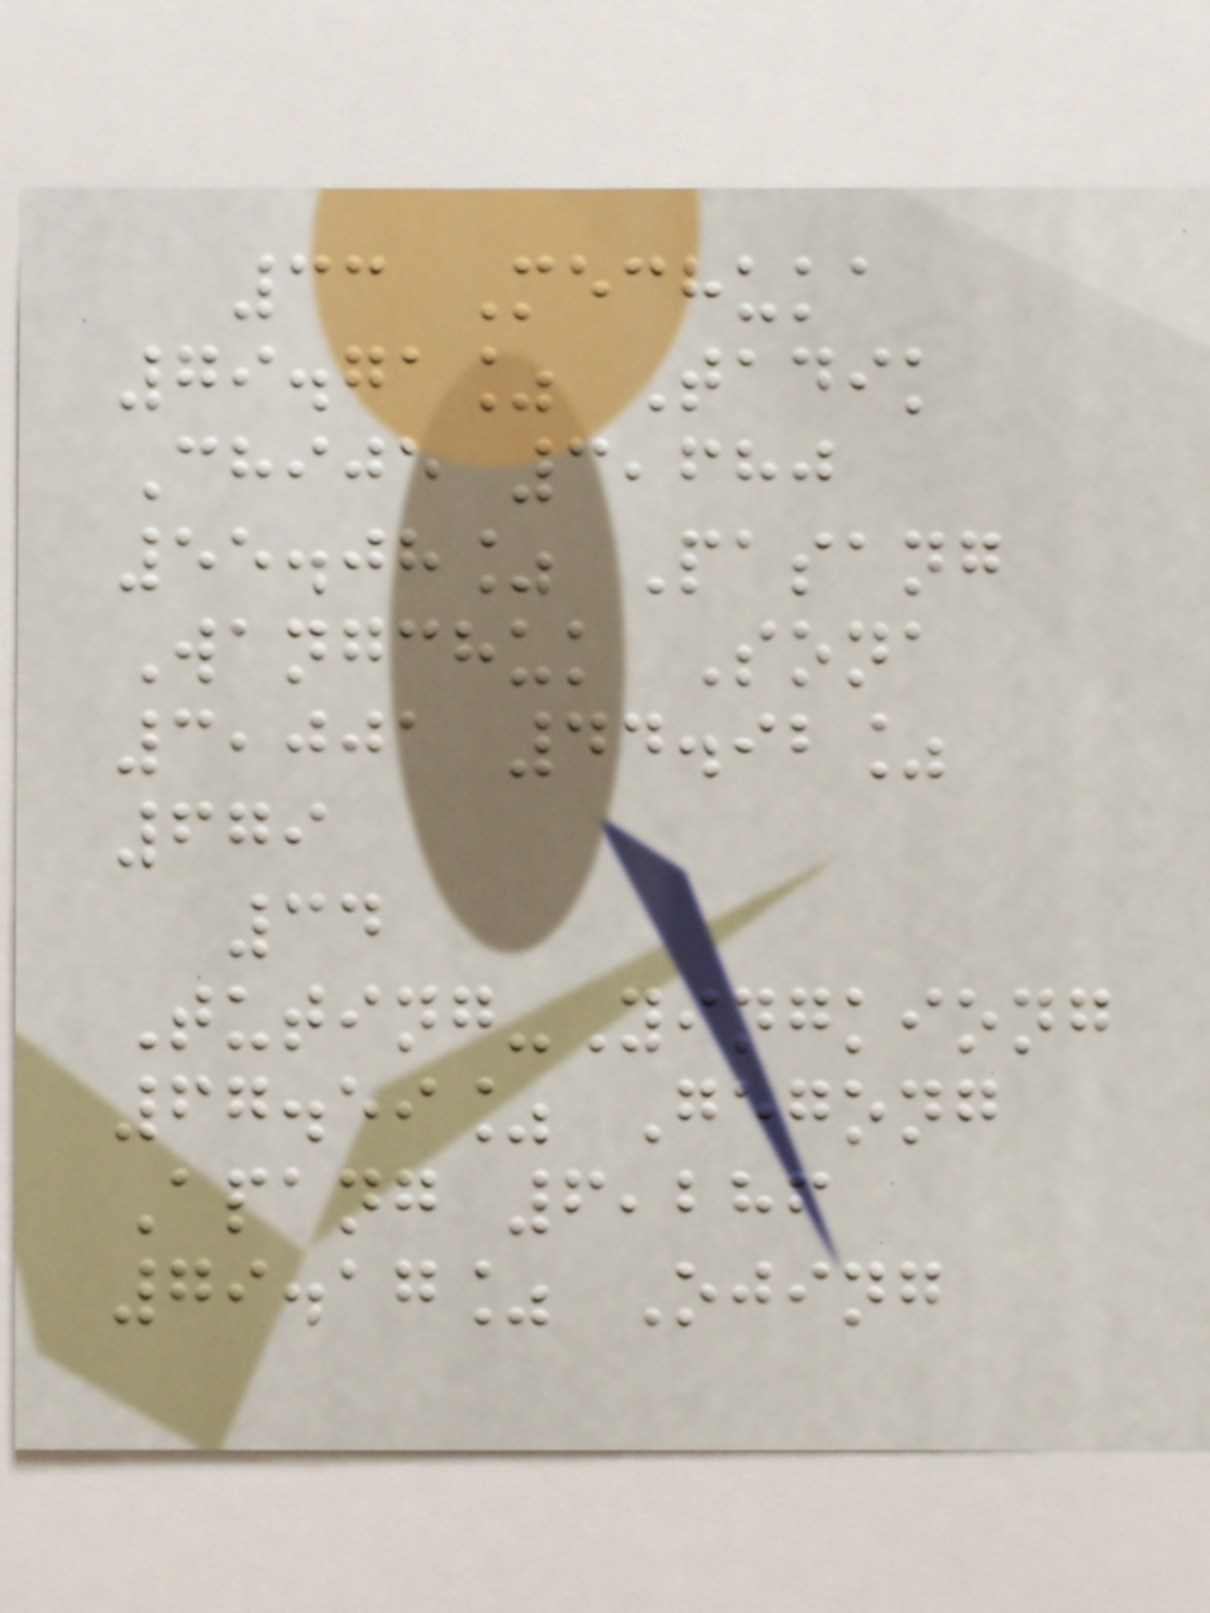33 Mechuka
79.71% Tadik
Chije 3,680
55.08% Pasang
Wangchuk Sona
3,001 44.92%
679
34
Tuting-Yingkiong
67.59% Gegong
Apang 6,286
79.17% Ojing
